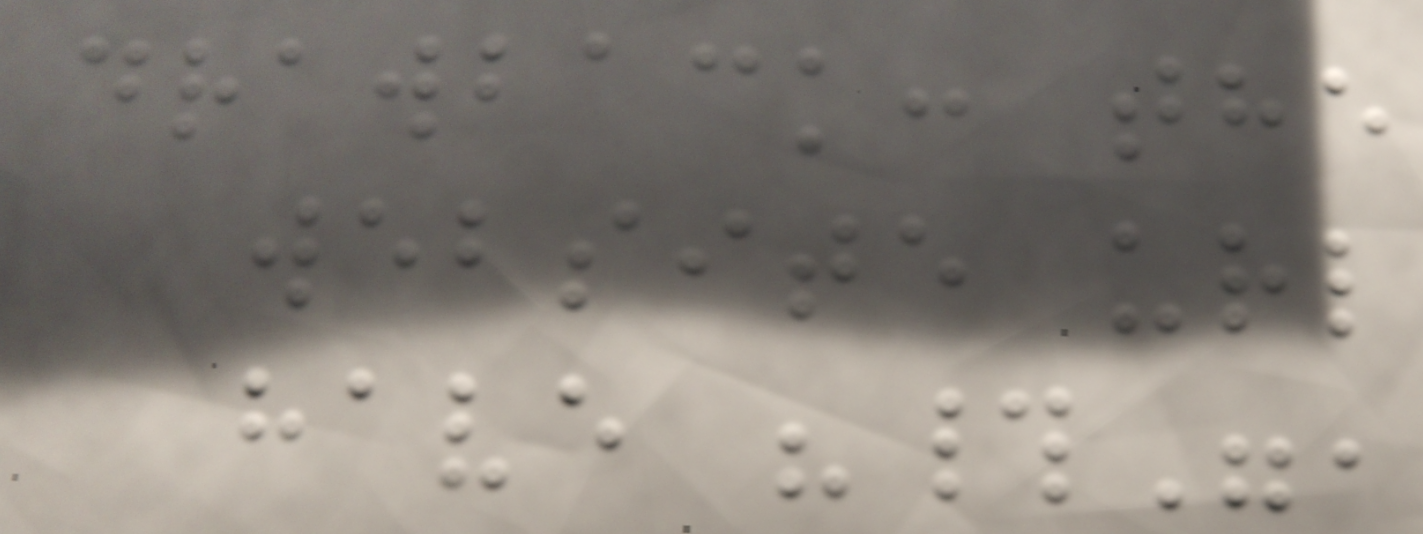drawback: the
website url
have "#",
